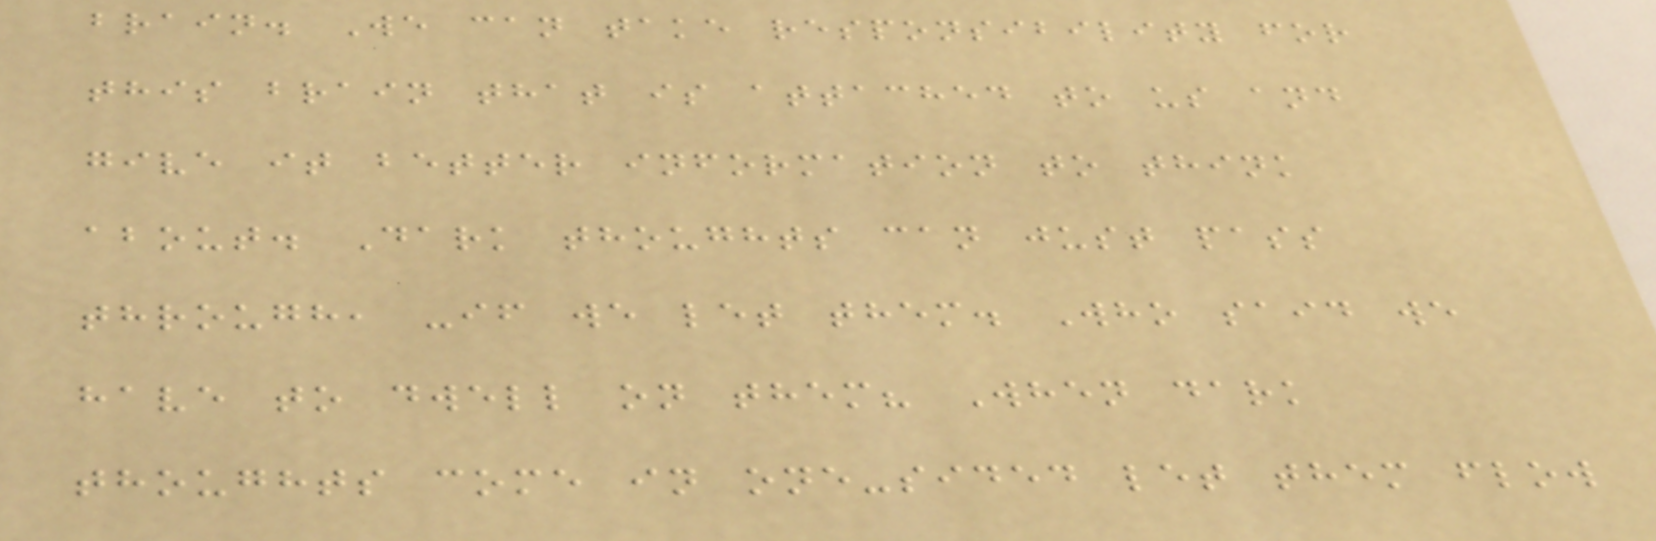brain. We can take responsibility for
this brain that is attached to us and
give it better information to think
about. Dark thoughts can just pass
through, -if we let them. Who said we
have to dwell on them? When dark
thoughts come in one-sided let them flow
